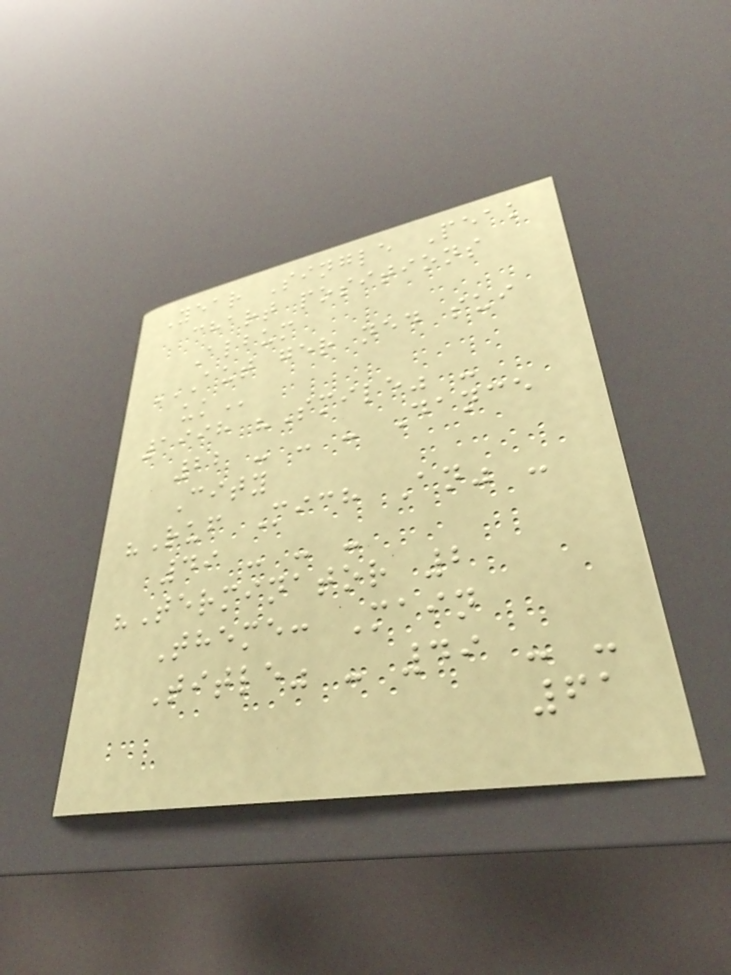Year Single Peak
chart positions
Album
AUT GER NED SUI
UK
1998 "Smile" -
22 - - - Dance
City
"Ruf Mich An" -
49 - - -
"Terminator 2
Theme: Main
Title" - 49 - -
61
